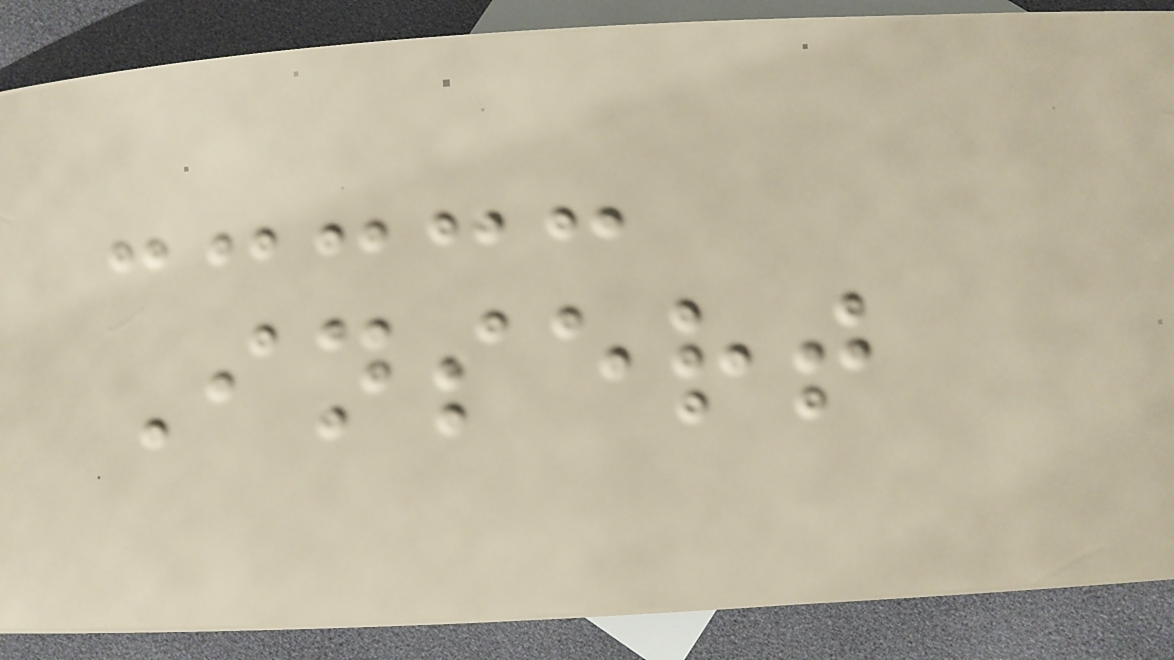Insert
